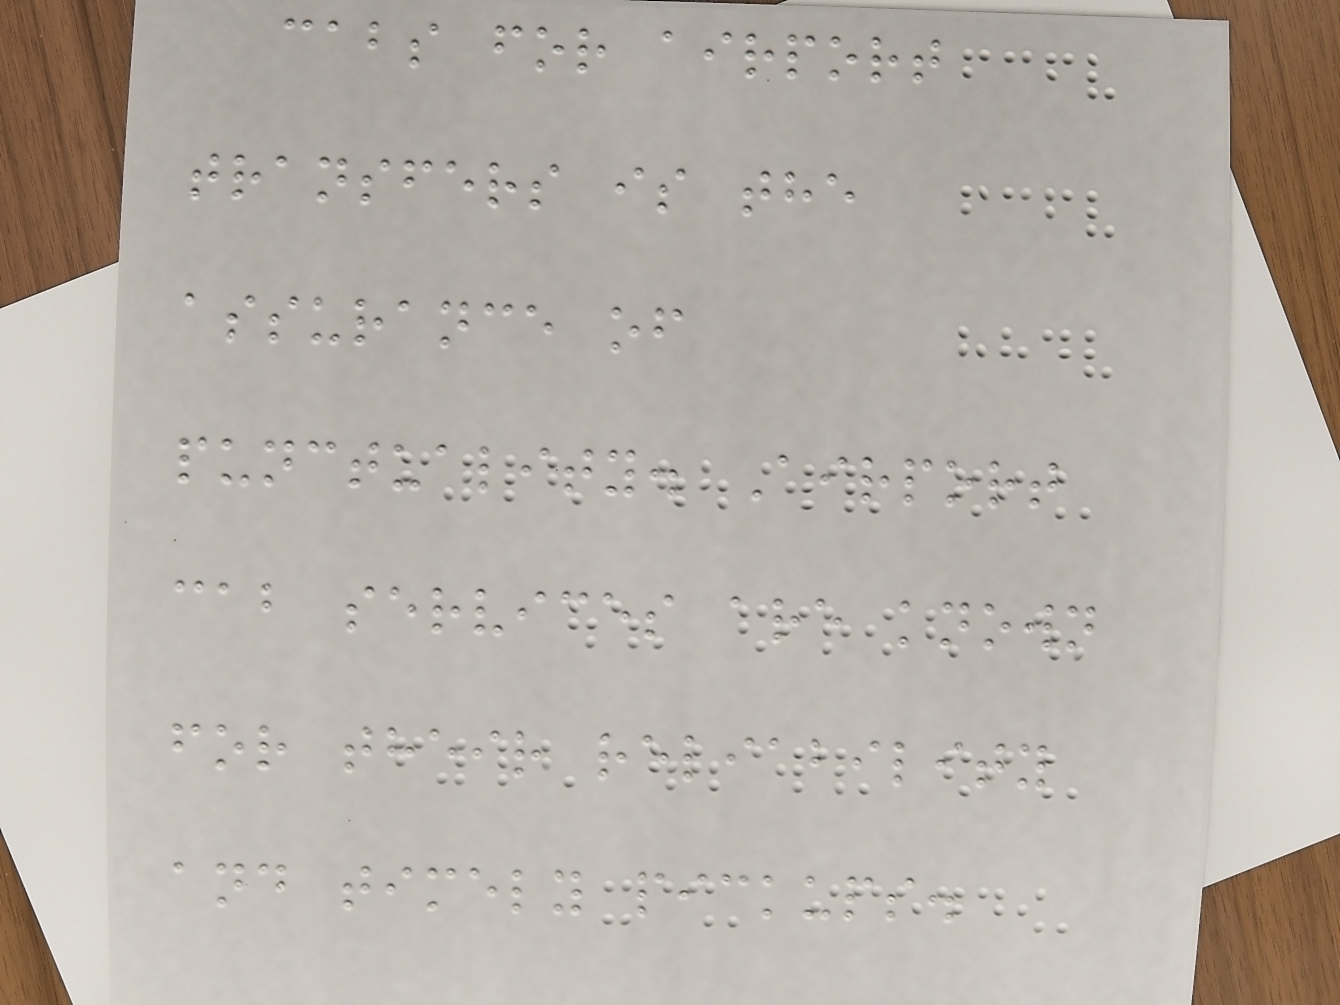cabs for airport
transfers is the
assurance of
punctuality. Airport
cab services are known
for their reliability
and timely pickups.
